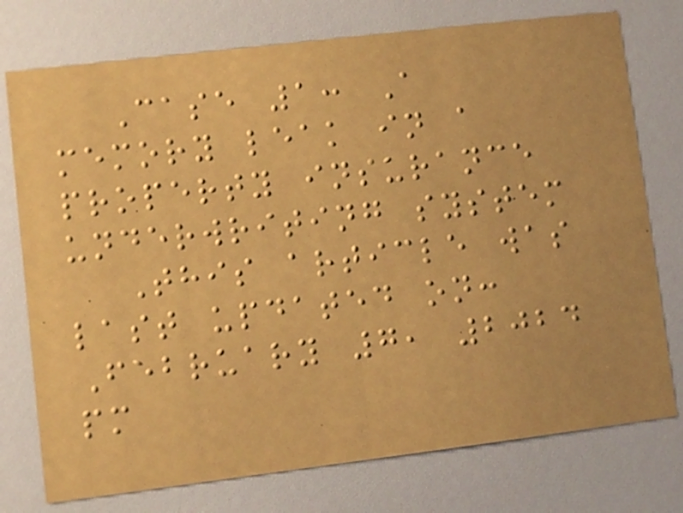Case 1: A
memory leak in a
property insurance
underwriting system
This article was
last updated on:
February 7, 2024
pm
